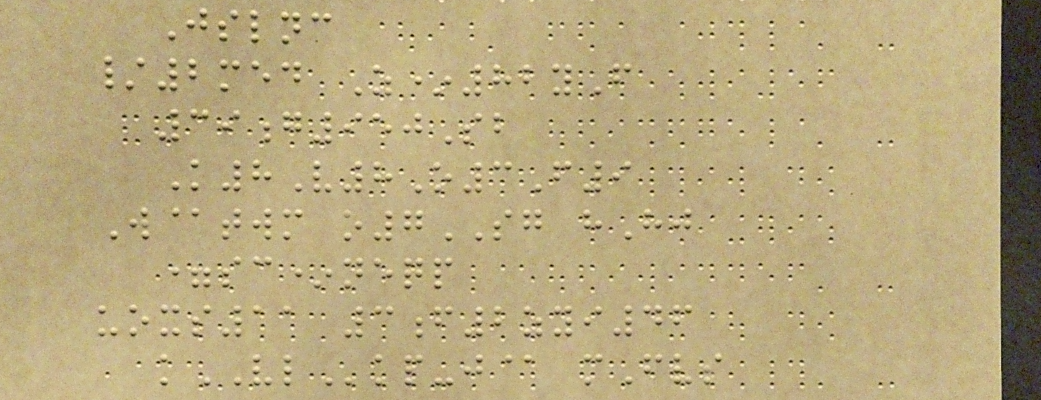Jslnc
/2med Z*82yF
39g950Sb
K8V8O3F9
W@twm o7SG hHj
=sc*neqp
uoxs11 3f2zyi46
kVLkp-j@ mFvs
